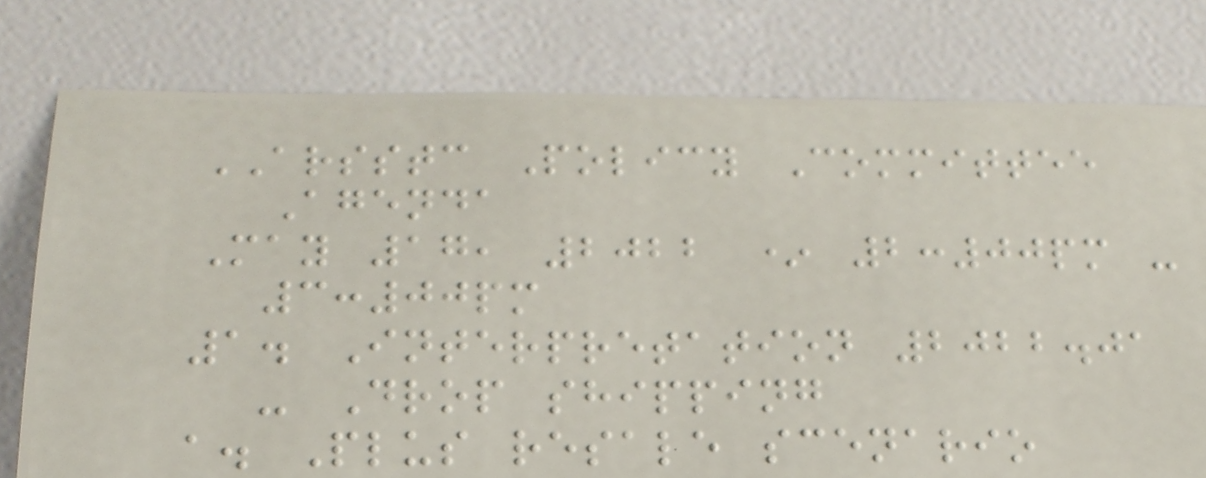ARSSTC Policy Committee
Agenda
May 17, 2022 * 2:00pm -
3:00pm
1. Interpretation 2022.01
- Drop shipping
a. Plus resale scenario
